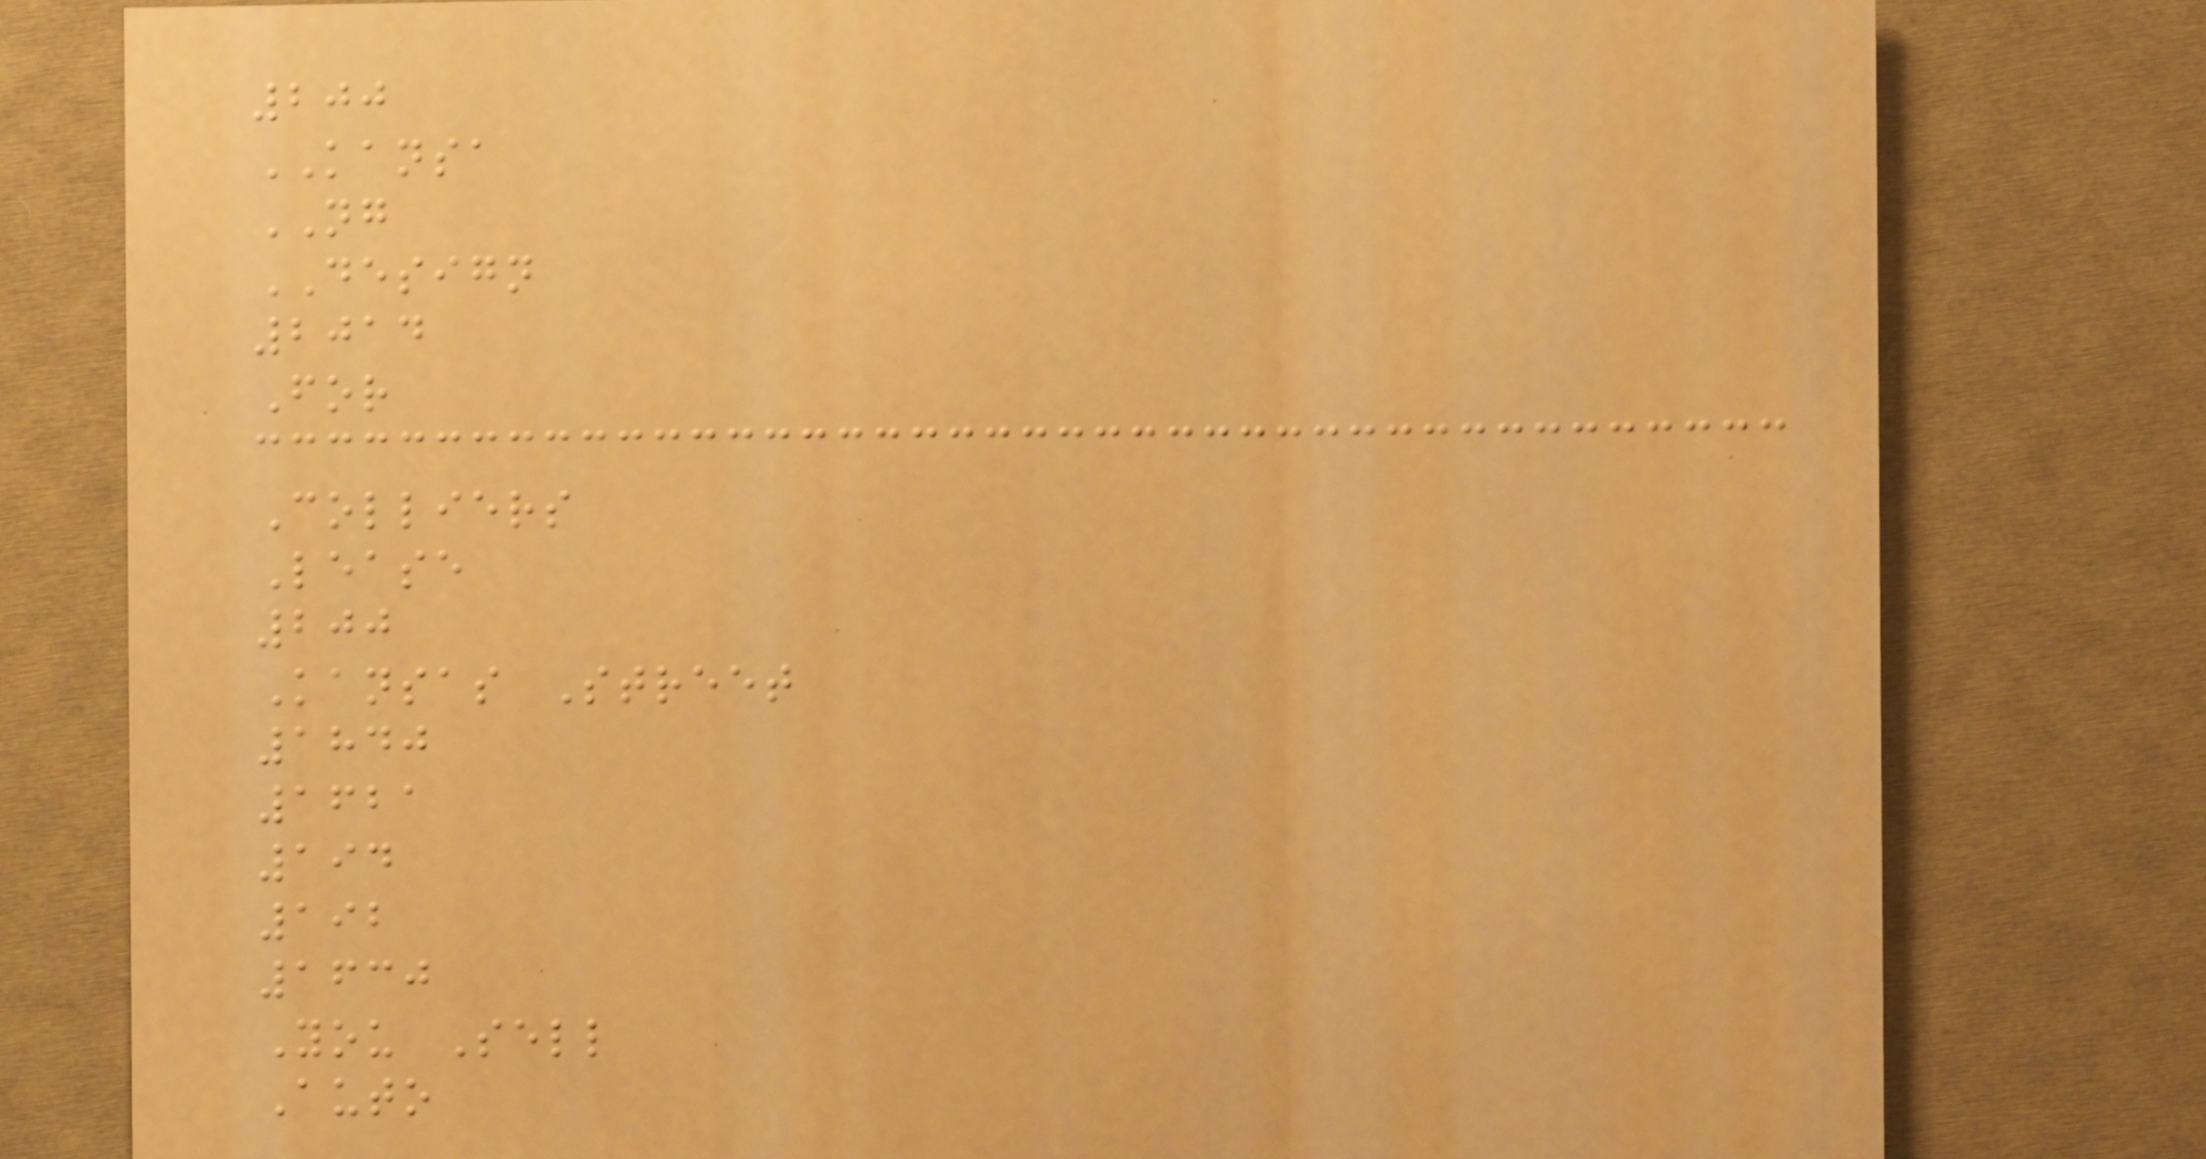200
KANSA
NG
DESIGN
2014
For
Colliers
Lease
200
Kansas Street
1840
1621
194
192
1630
You Sell
Auto
